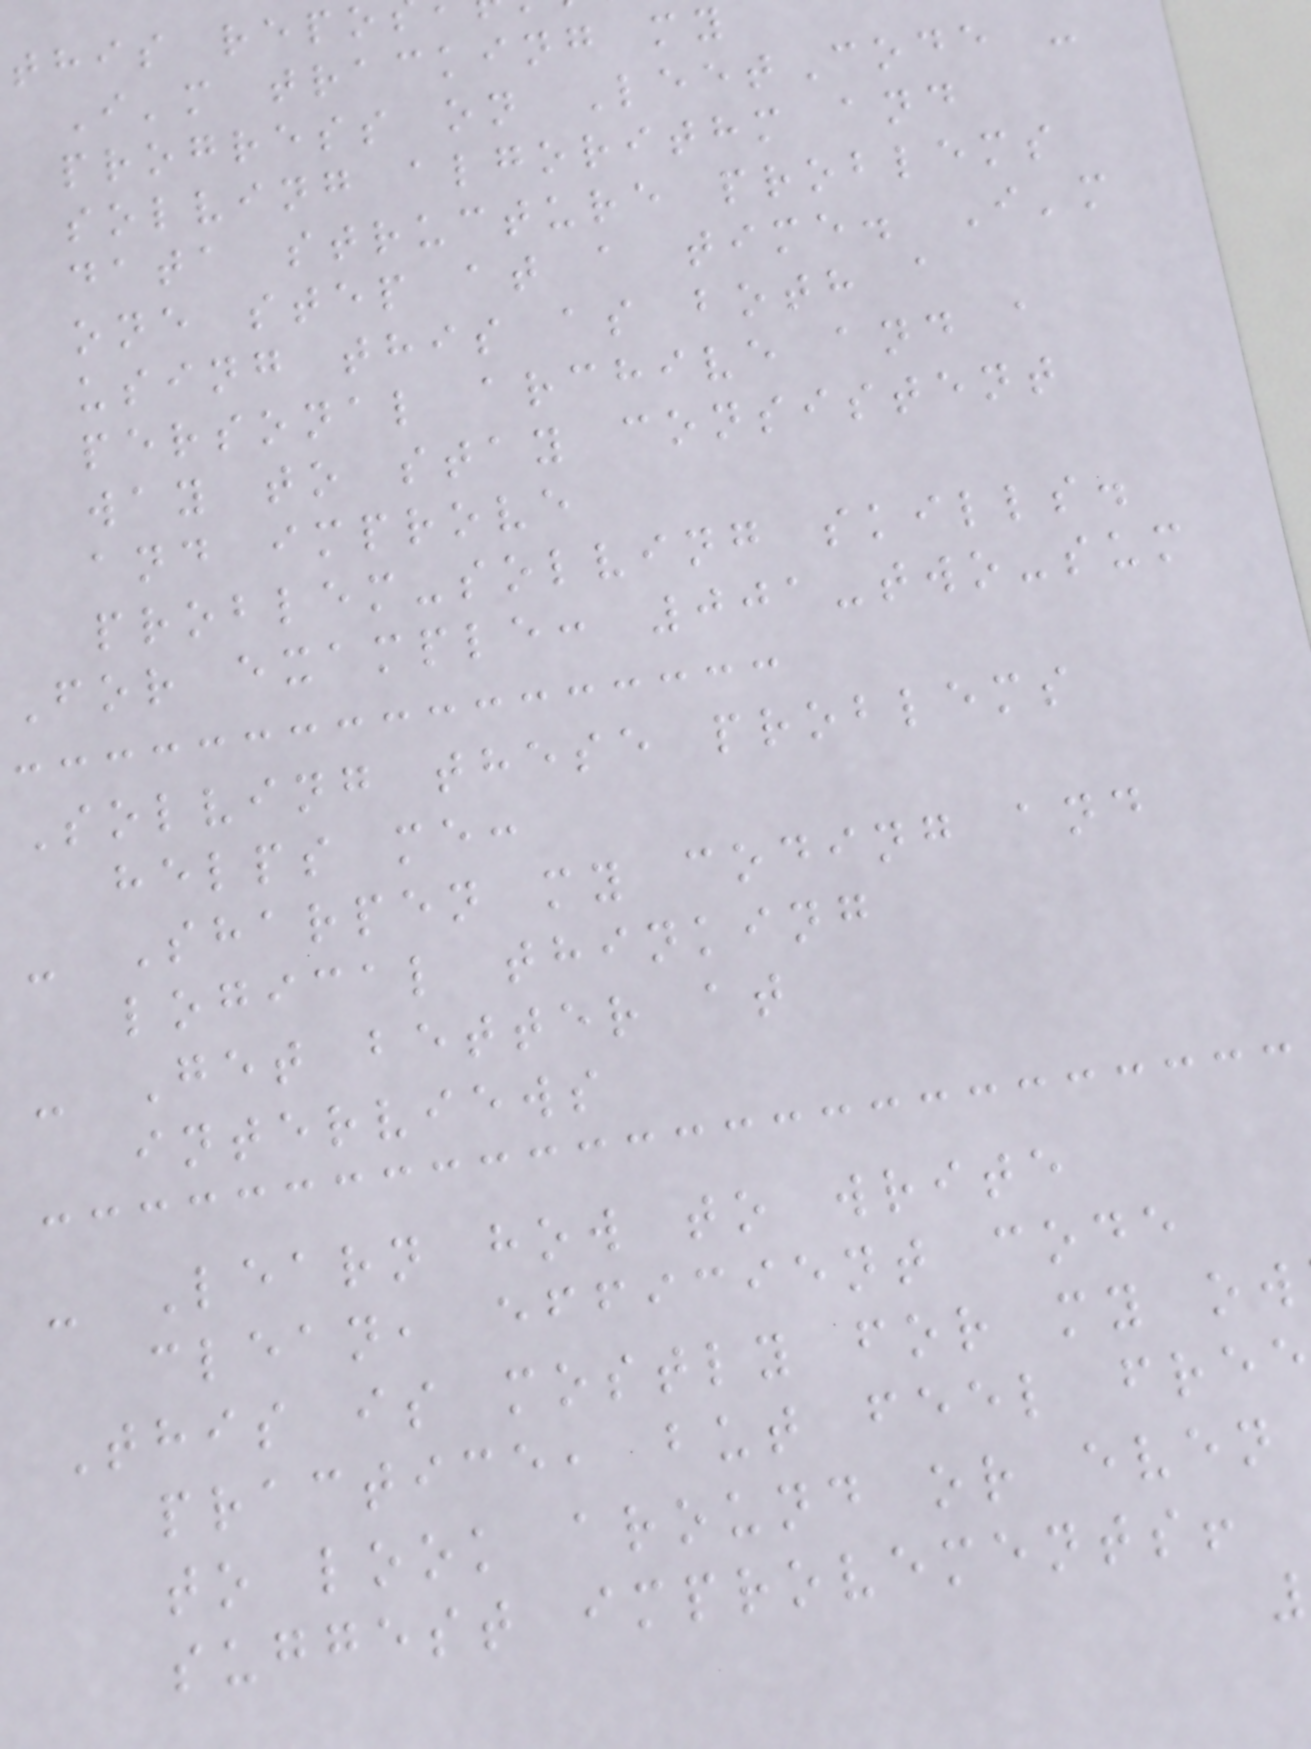this repo
I'm tracking my
progress on LeetCode -
solving algorithm and
data structure problems
one step at a time. I'm
using this as both a
personal archive and a
way to stay consistent
and improve
problem-solving skills.
For example: 001-two-sum
Solving these problems
helps me:
- Sharpen my coding and
logical thinking
- Get better at
interviews
- Learn how to write
clean, efficient code
This is mostly for my ow
practice, but feel free
to look around or even
suggest improvements!
